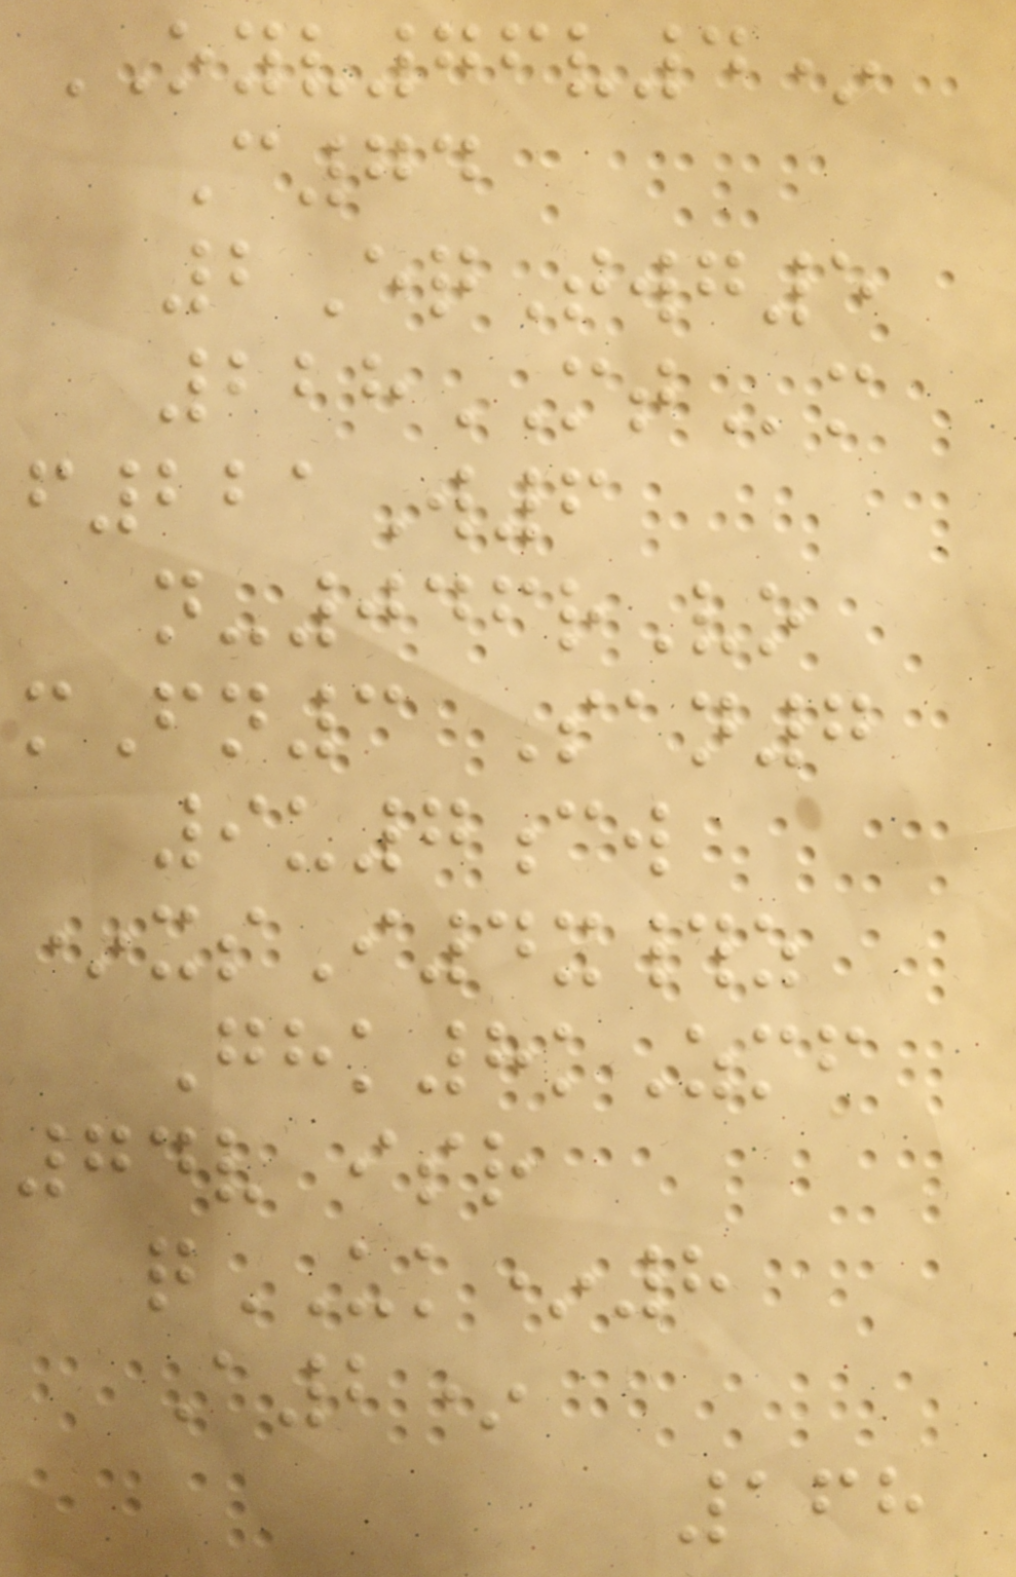OYV76v4*
C74
2EqTwg5
228MTm
f221W6
n-046rVo
mFn3 San7
9u7cw
*xsI4x#z
Ghk8kZmf
74v isr
qUK*8
A2*
168
